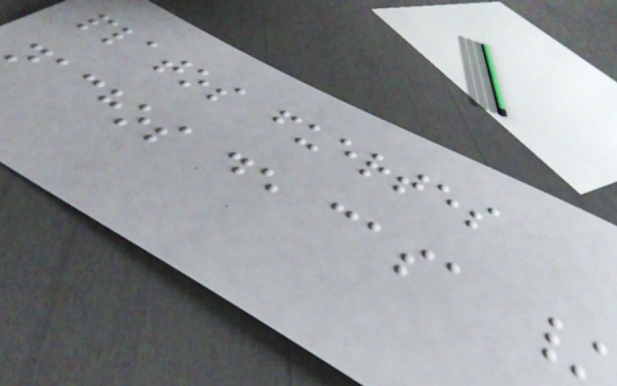platos fuertes
nachos de casa /
